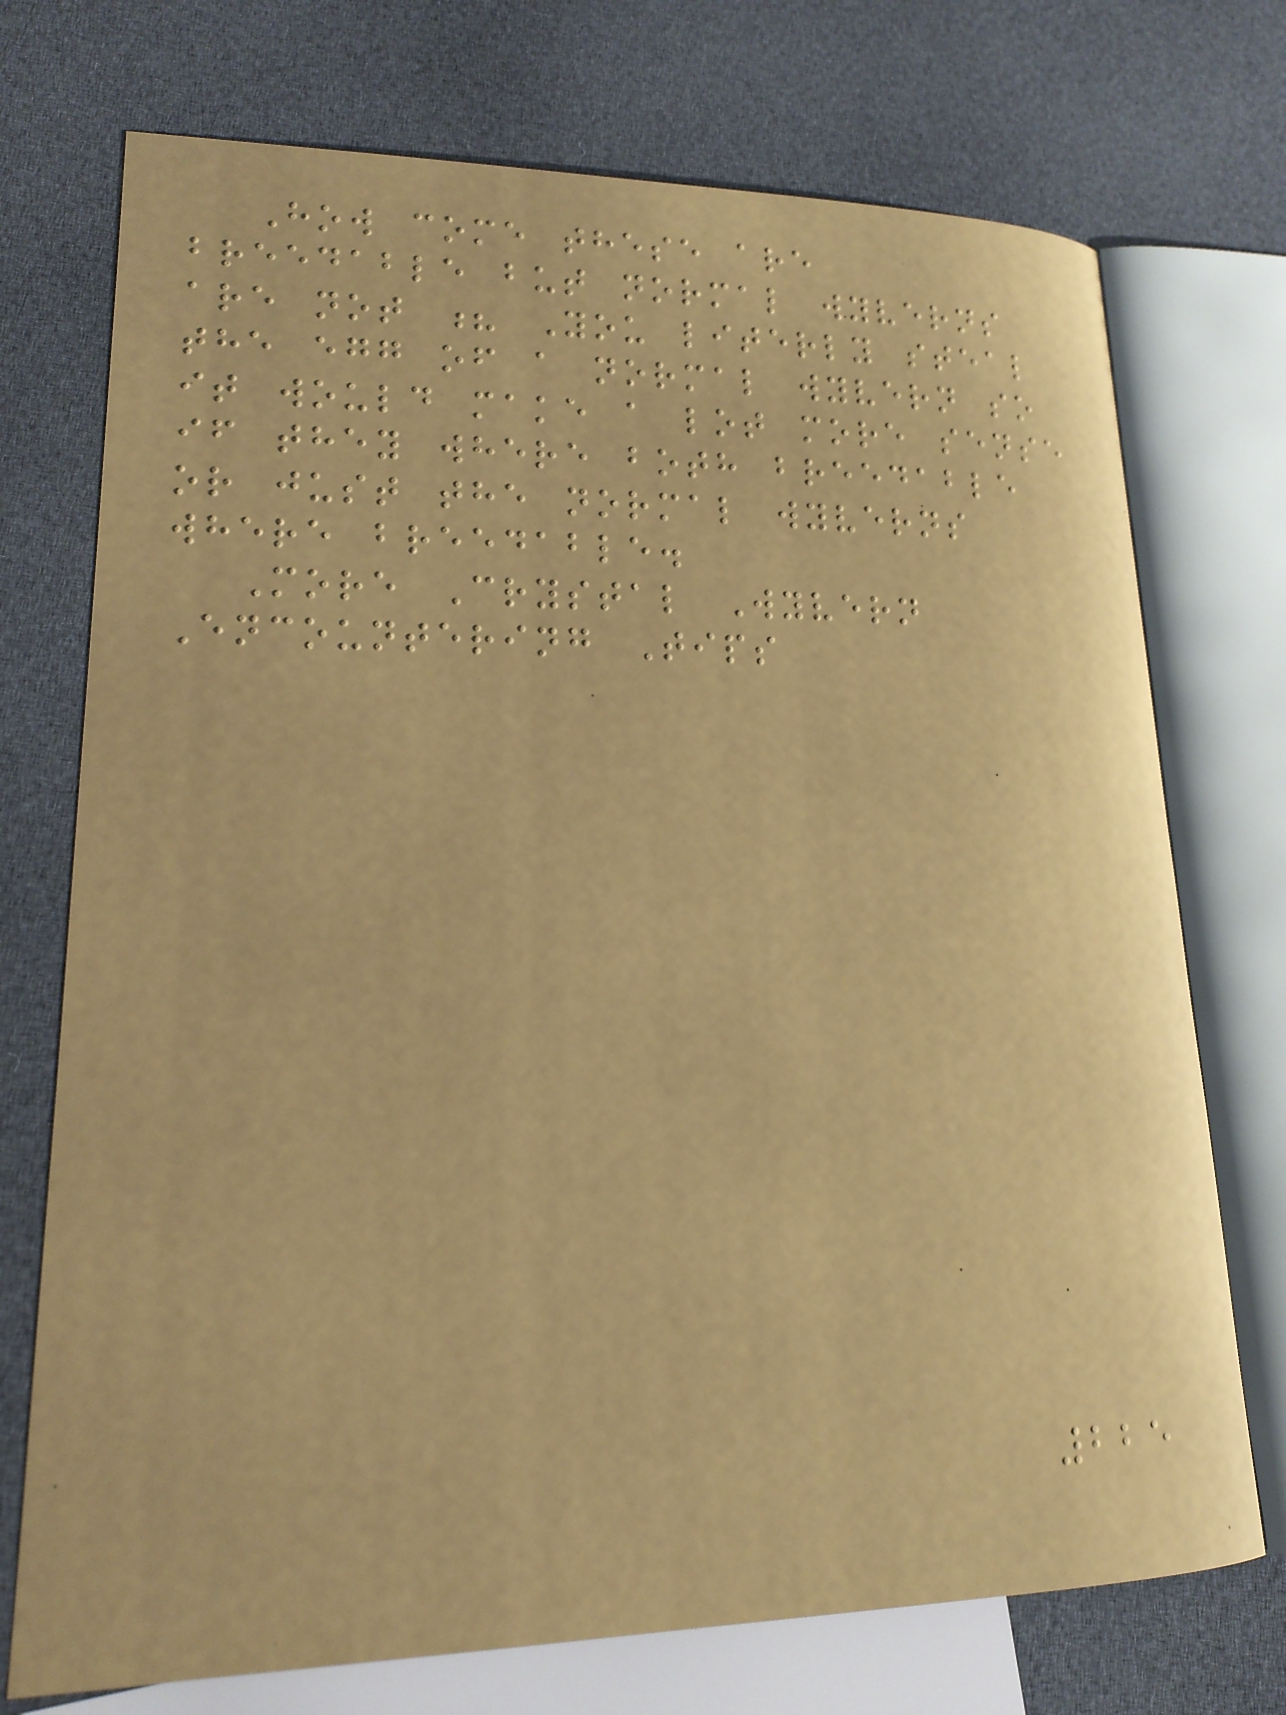How come these are
breedable but normal wyverns
are not ? You literly steal
the egg of a normal wyvern so
it would make a lot more sense
if they where both breedable
or just the normal wyverns
where breedable.
More Crystal Wyvern
Encountering Tips
225
